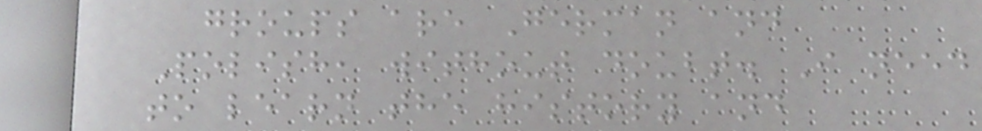groups are German and
Polish, without doubt. I need
to learn the history and
